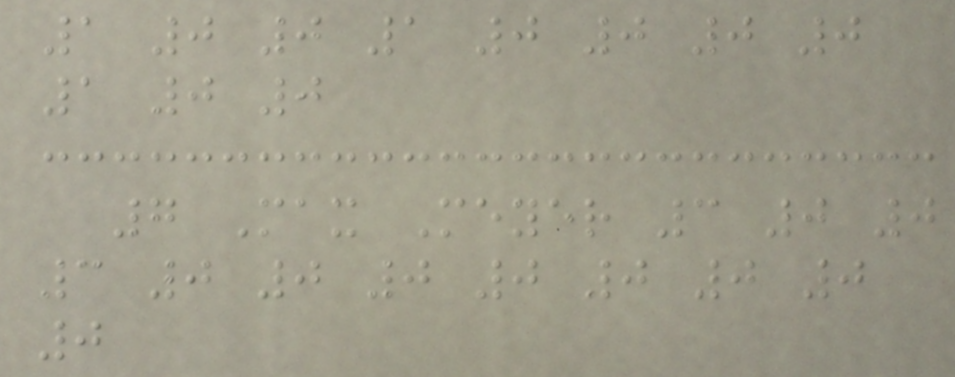1 0 0 1 0 0 0 0
1 0 0
7 Max Meyer 3 0 0
3 0 0 0 0 0 0 0
0
